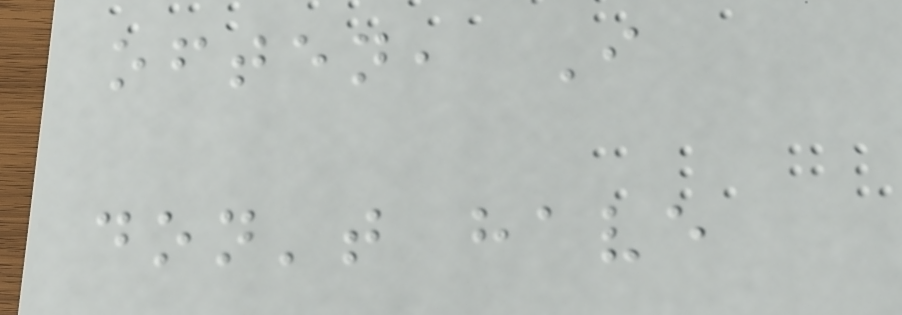often, I
don't have
